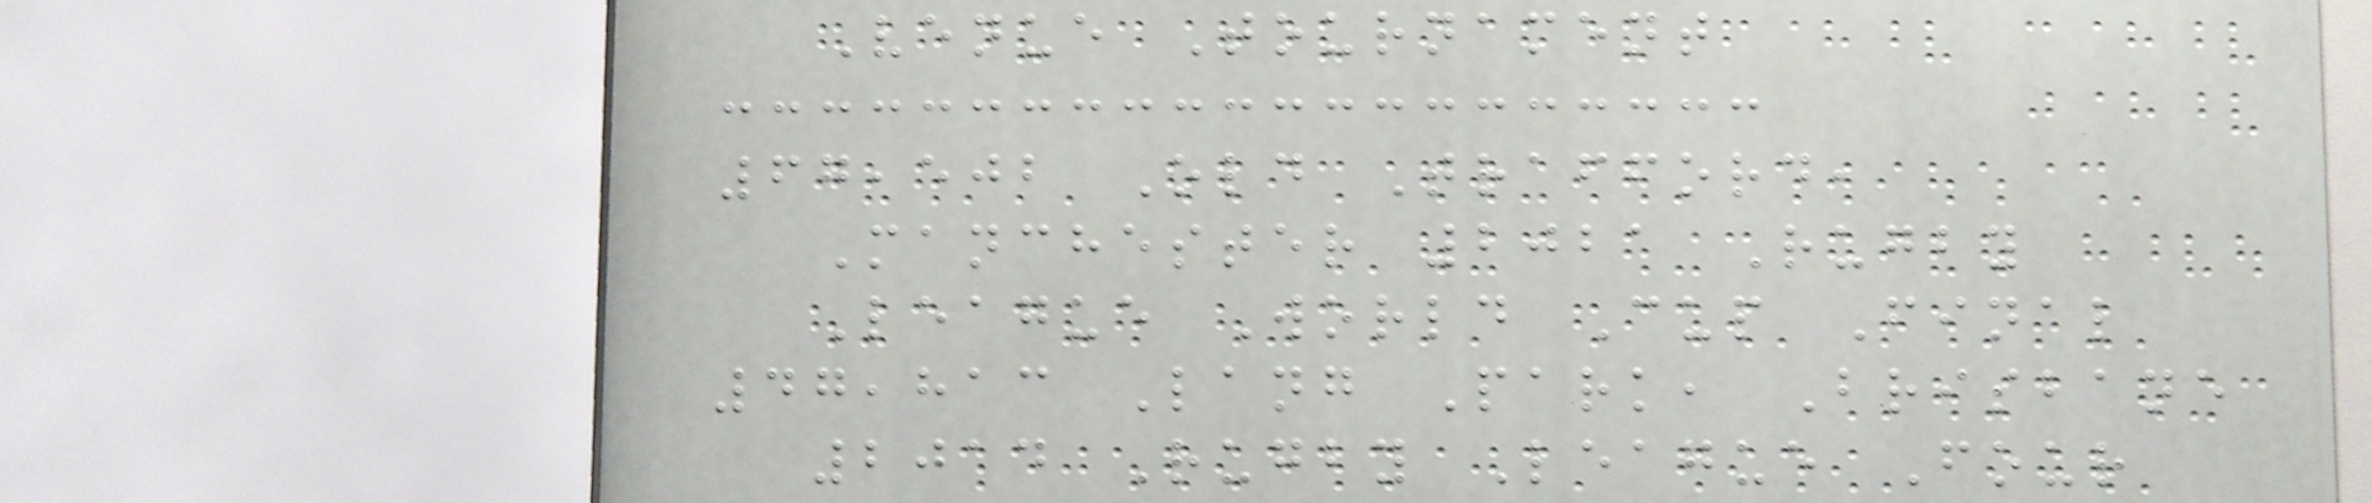Venue Tournament
67,502 Old Trafford,
Manchester 2021 Rugby
League World Cup Final
47,813 Lang Park, Brisbane
2014 Rugby League Four
